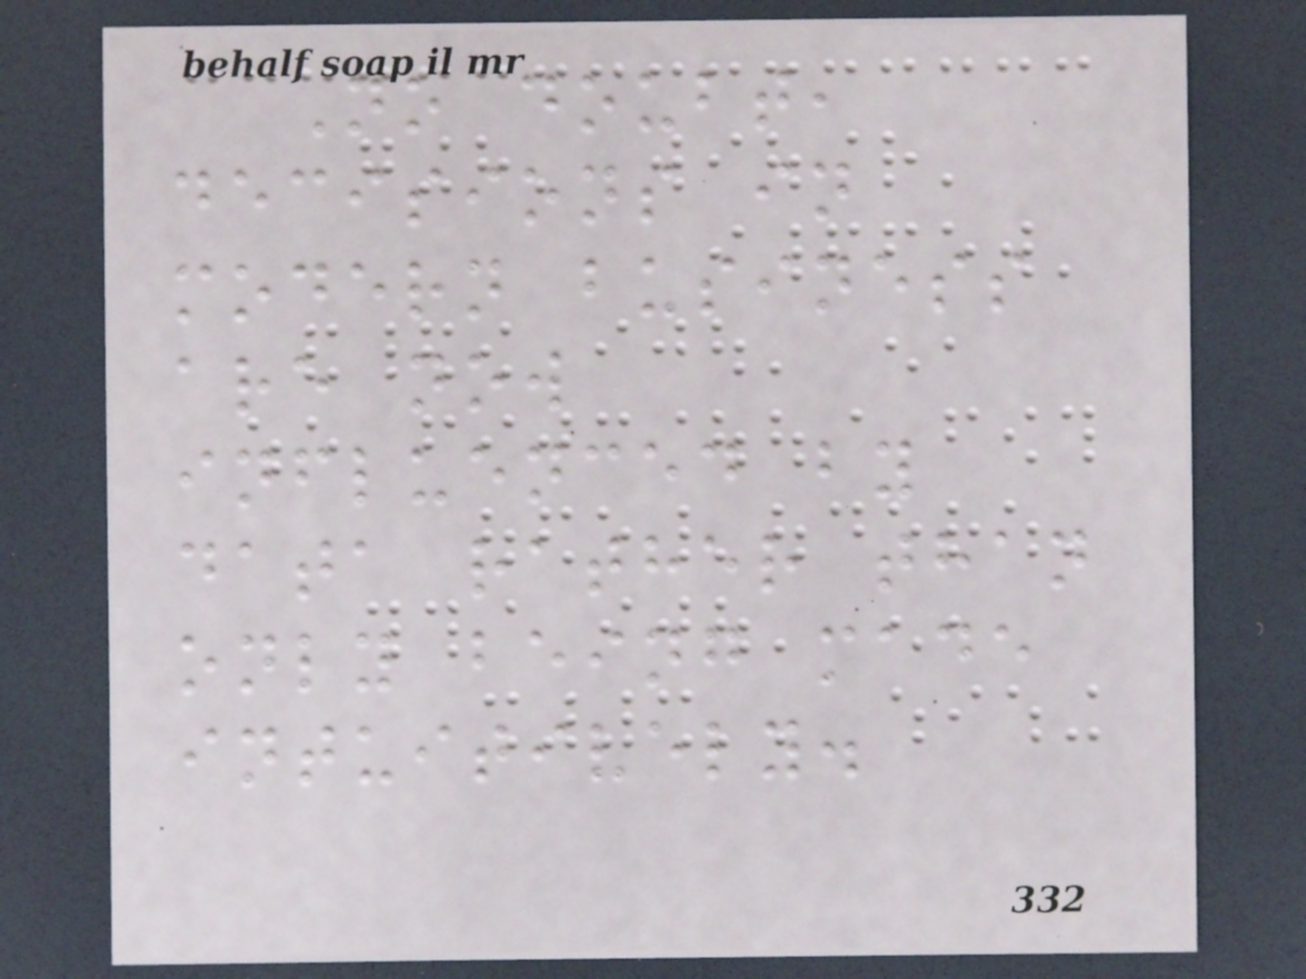No doubt,
decisions in
modern business
are now
influenced by
data rather than
only being made
intuitively.
